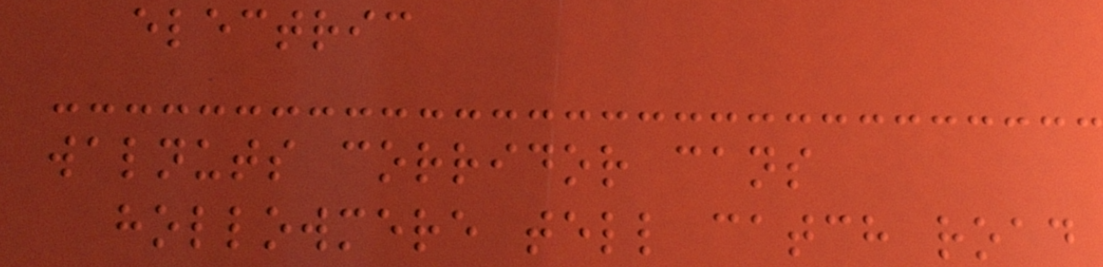electric
walnuts corridor cans
hollowmere tell catch road
